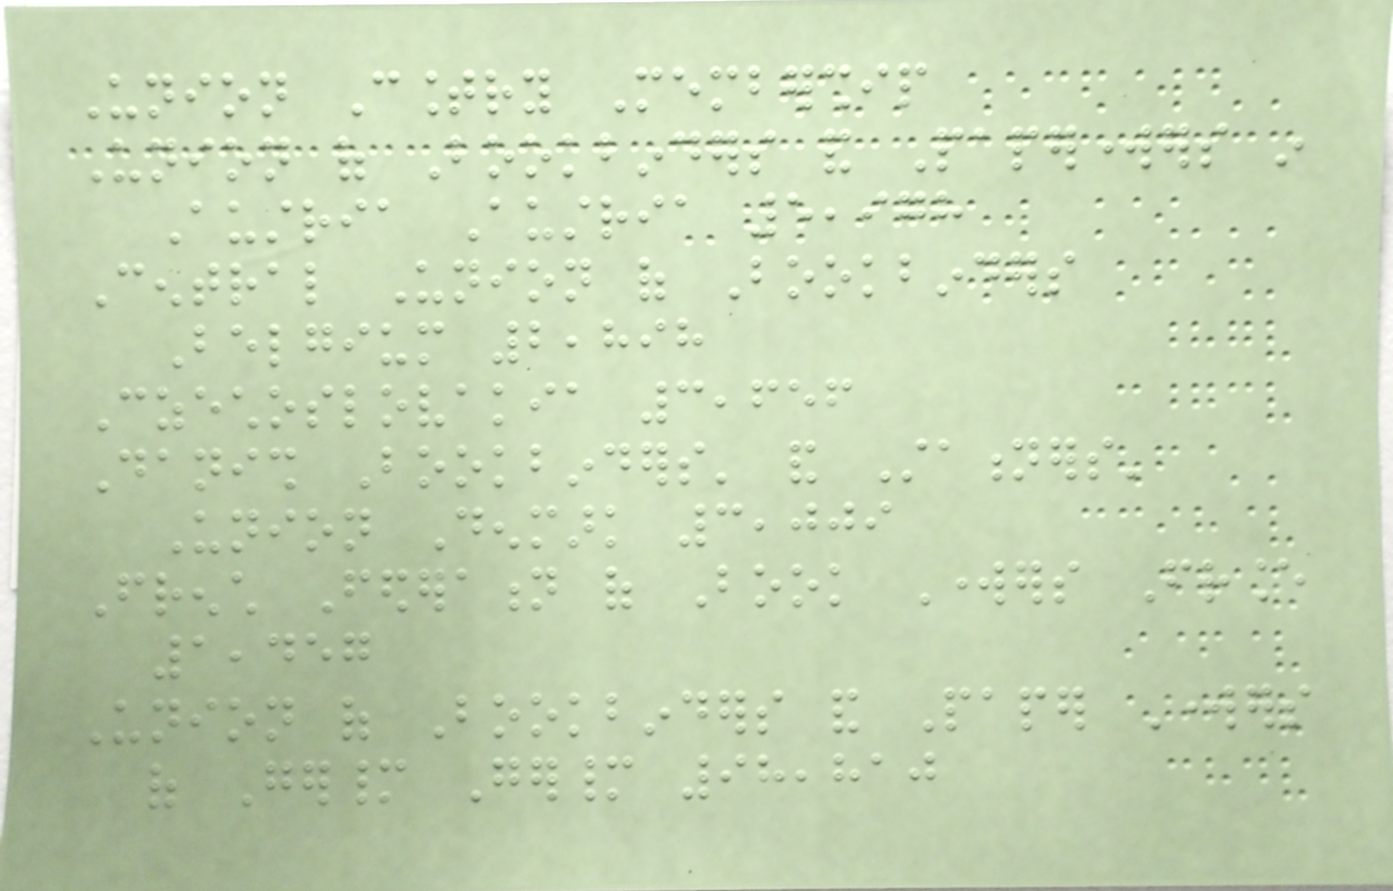Union Country Membership
Union of Bookbinders and Paperworkers in
Austria Austria 5,978
Central Union of Bookbinders
Belgium 2,898
Czechoslovakia 3,656
Danish Bookbinders' and Stationers'
Union Denmark 3,009
French Federation of Book Workers France
1,457
Union of Bookbinders and Paper Workers
of Germany Germany 98,810
